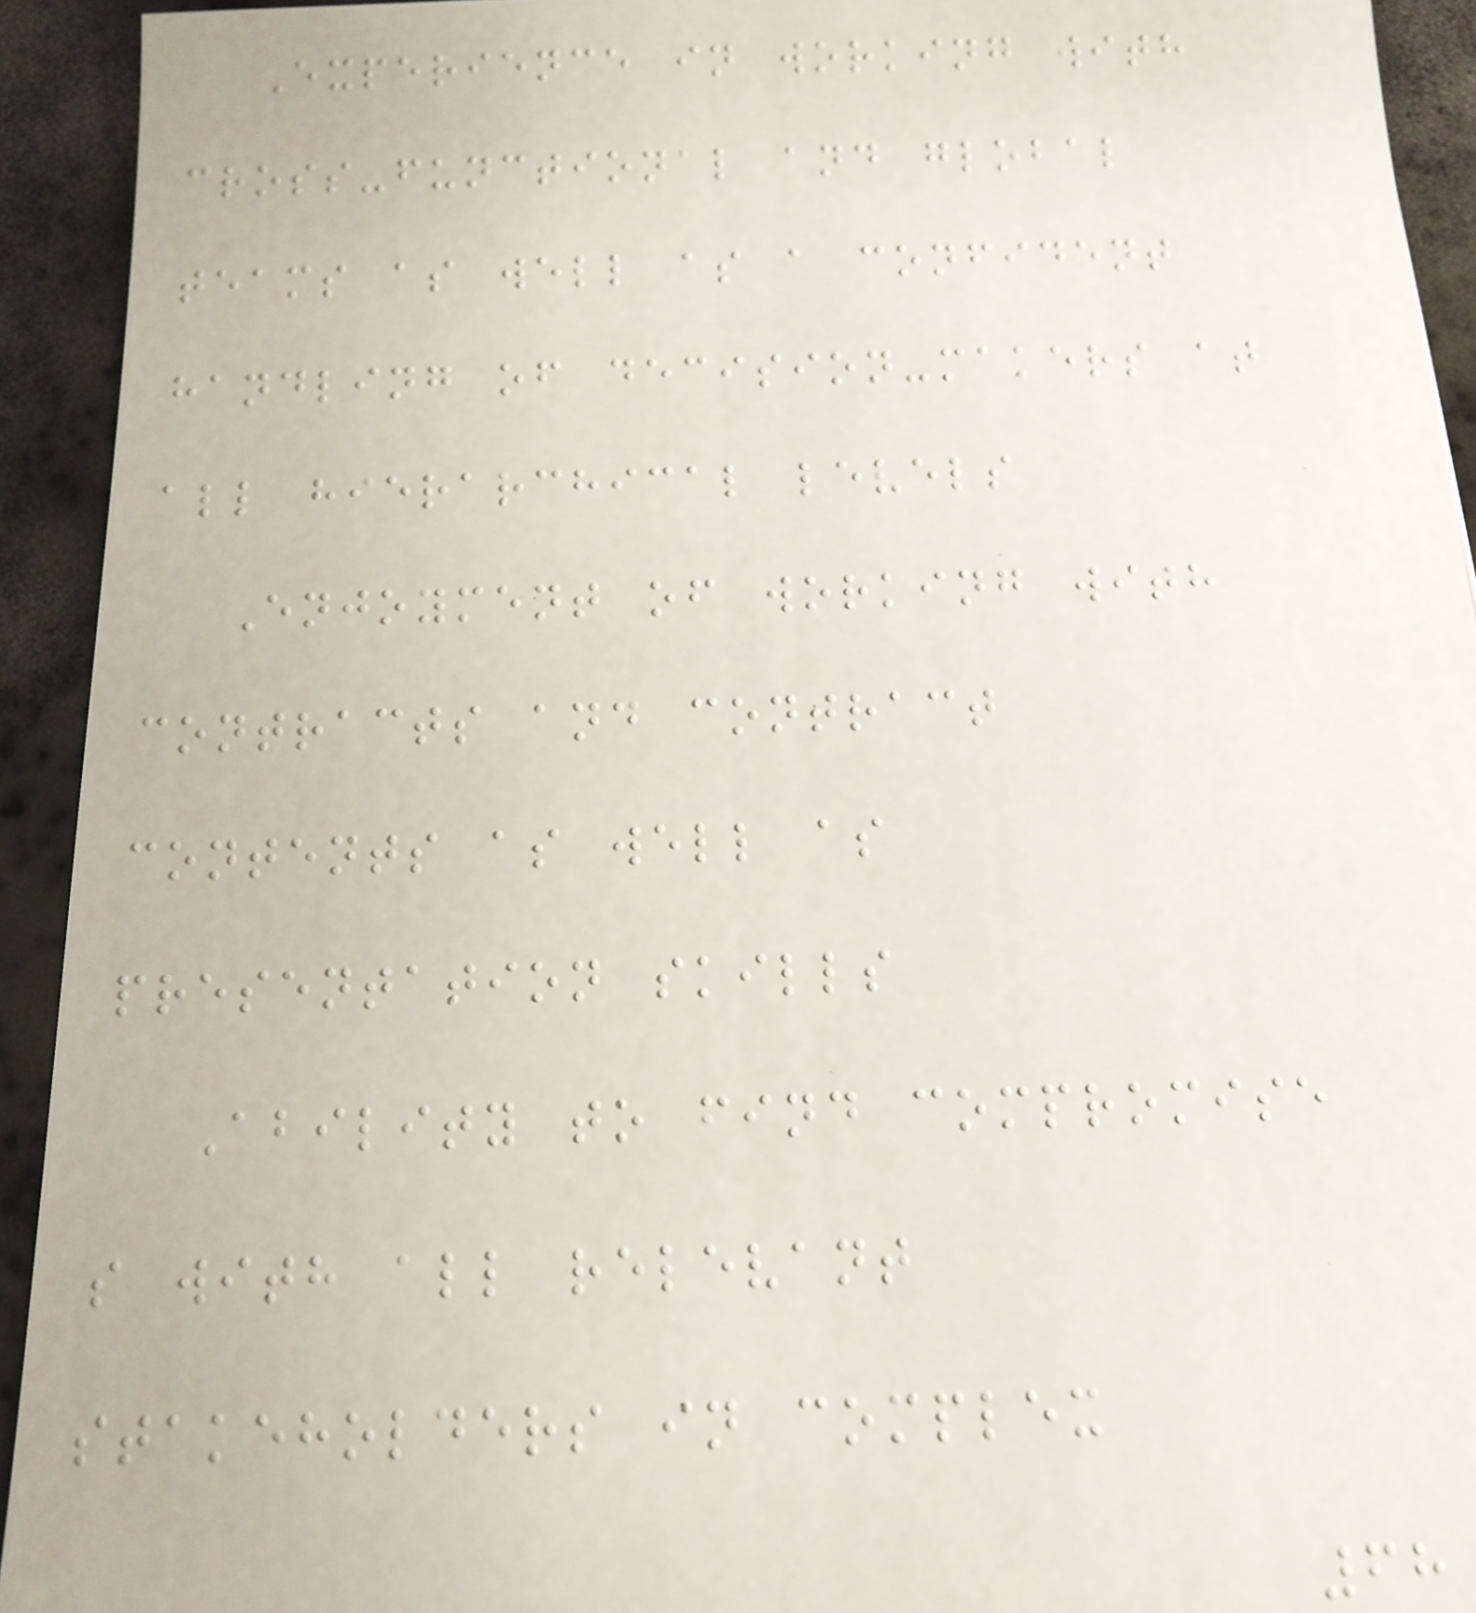Experience in working with
cross-functional and global
teams as well as a confident
handling of decision-makers at
all hierarchical levels
Enjoyment of working with
contracts and contract
contents as well as
presentation skills
Ability to find compromise
s with all relevant
stakeholders in complex
68
